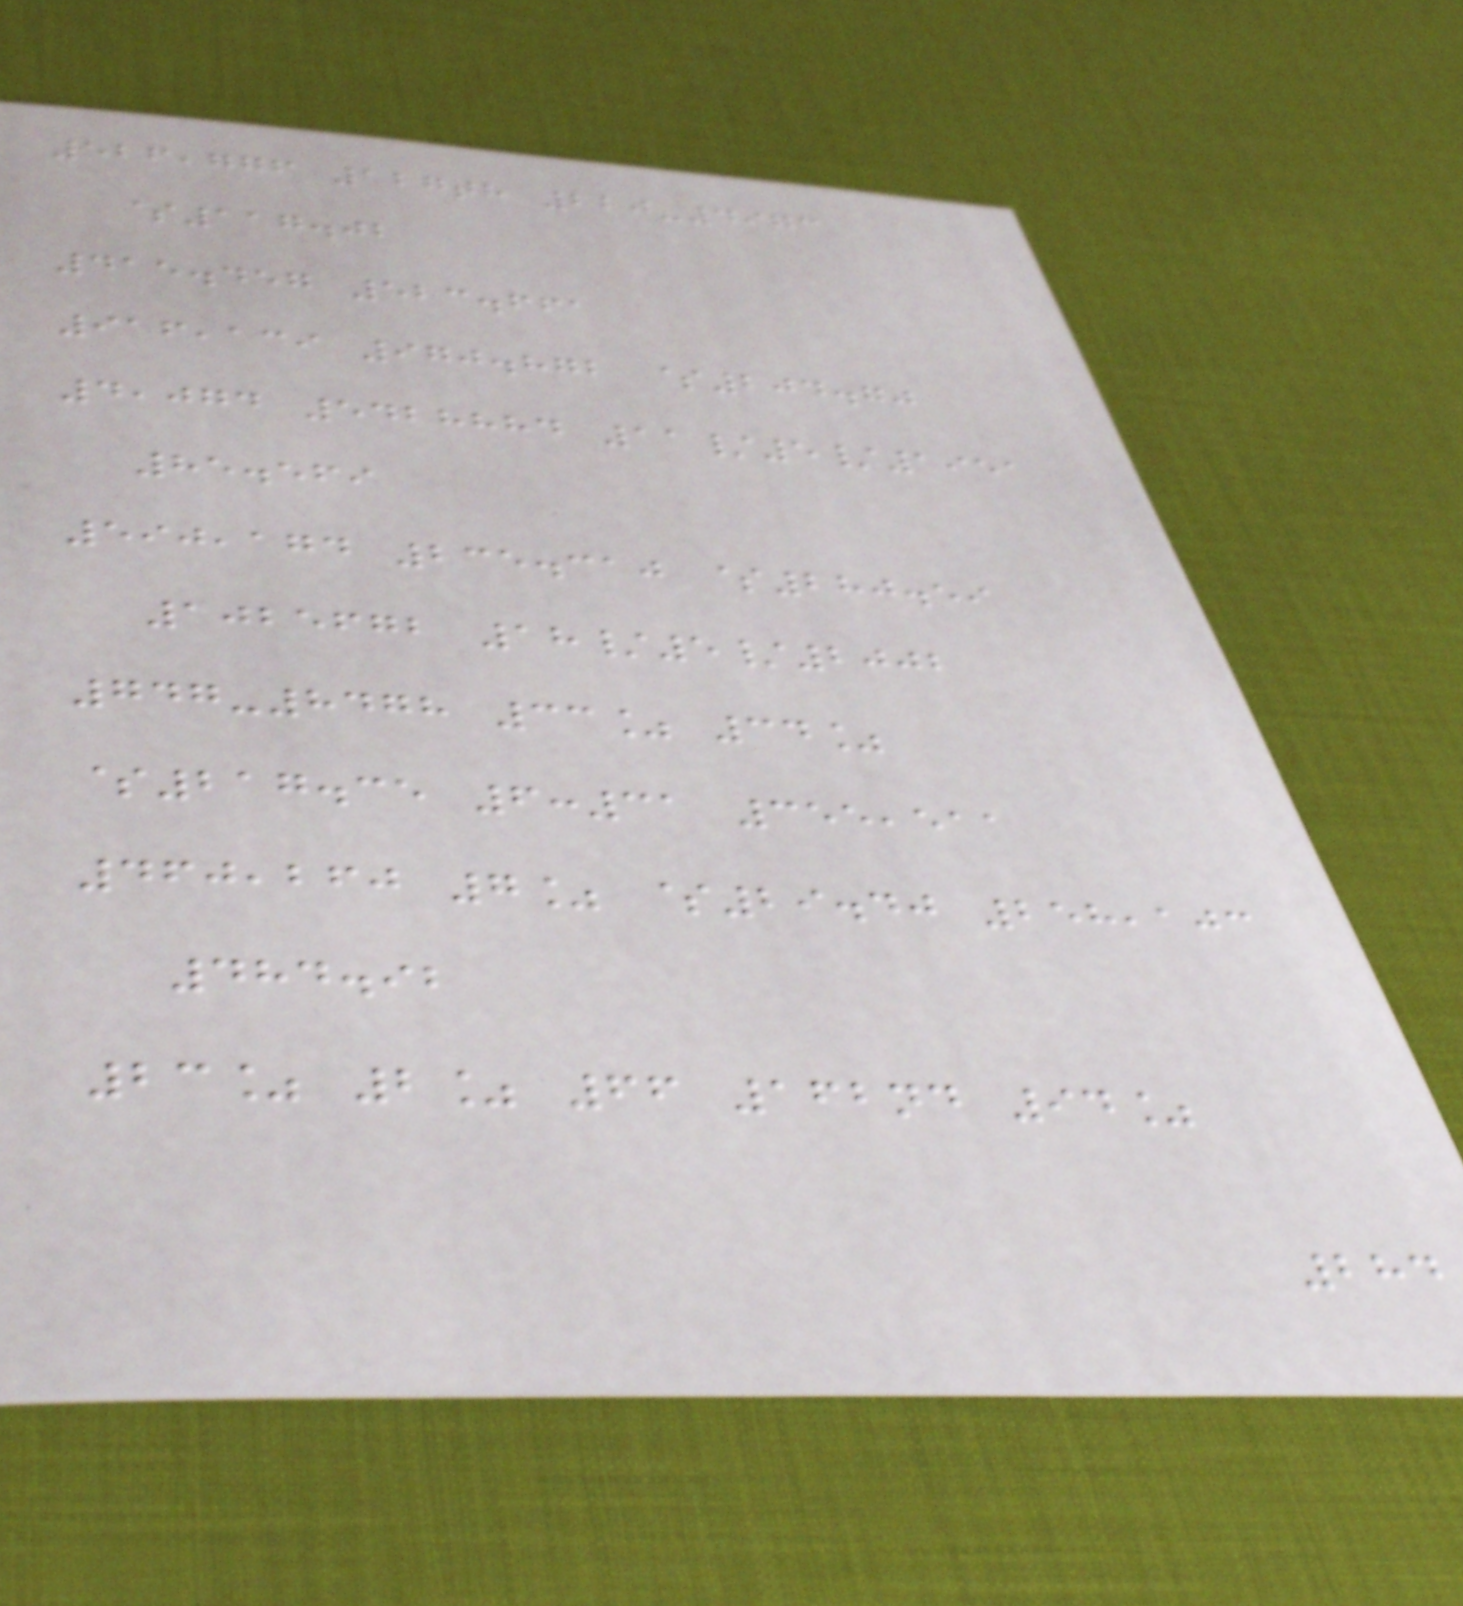526,776 127th 220-4973
$117.02
415.457 523.661
916,139 970.872 $204.70
4,074 5428884 11/5/1951
85.569
590,174 235.310 $280.59
1025672 18/5/2002
747-8478 33% 34%
$217.35 6:31 355,511
460,260 7% $29.40 258,103
484.92
23% 2% 66 162nd 94%
284
